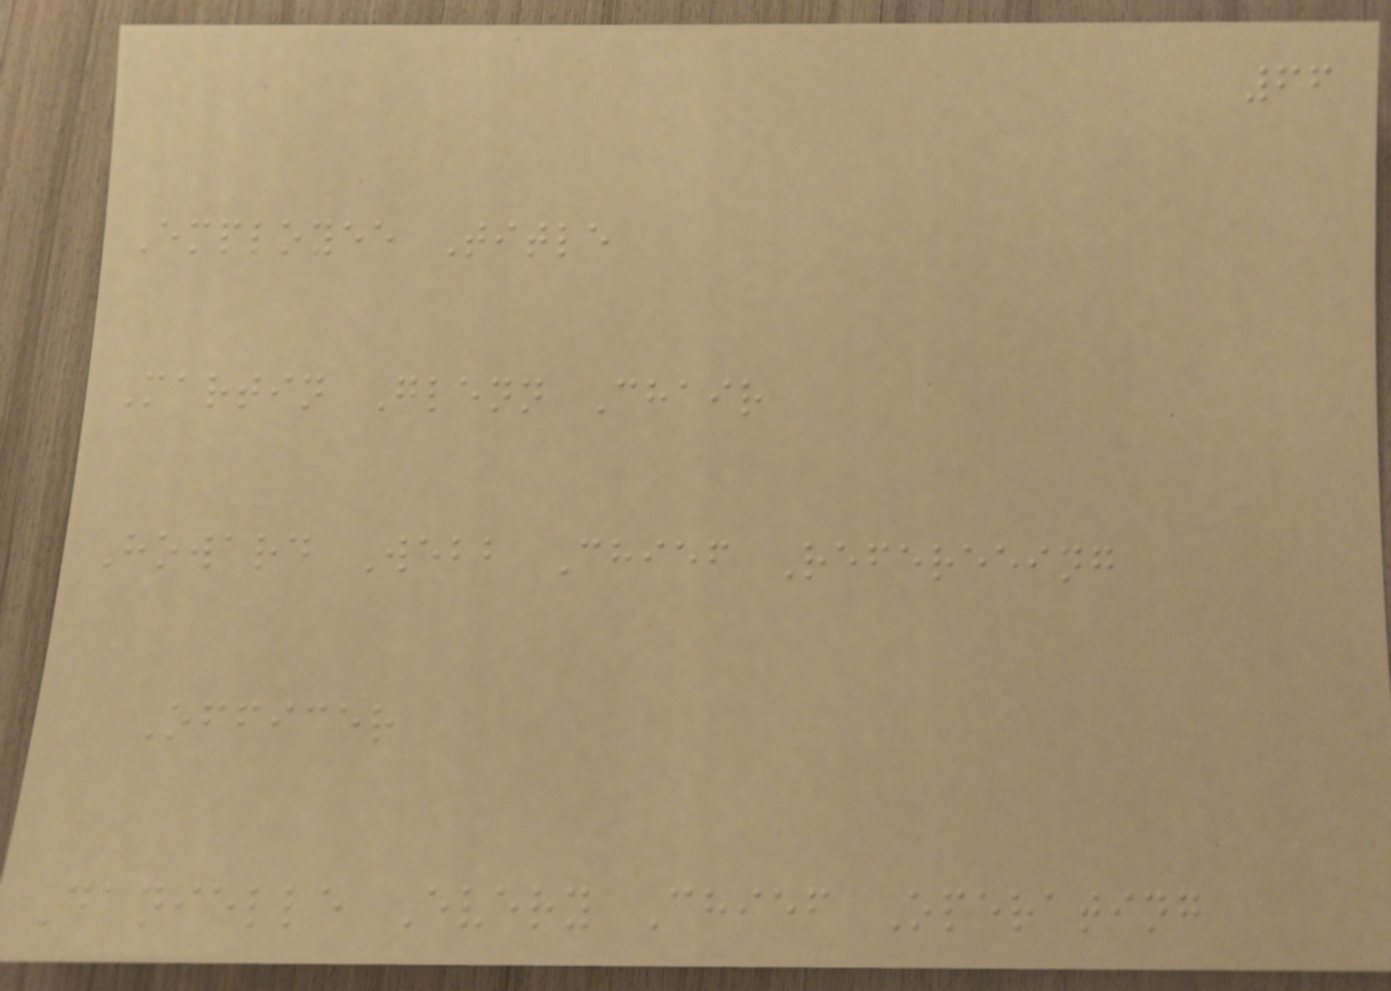66
Employee Title
Martin Glenn Chair
Howard Webb Chief Refereeing
Officer
Danielle Every Chief Operating
